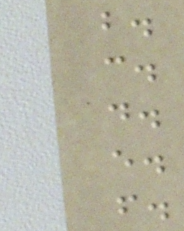b.
c.
d.
e.
f.
